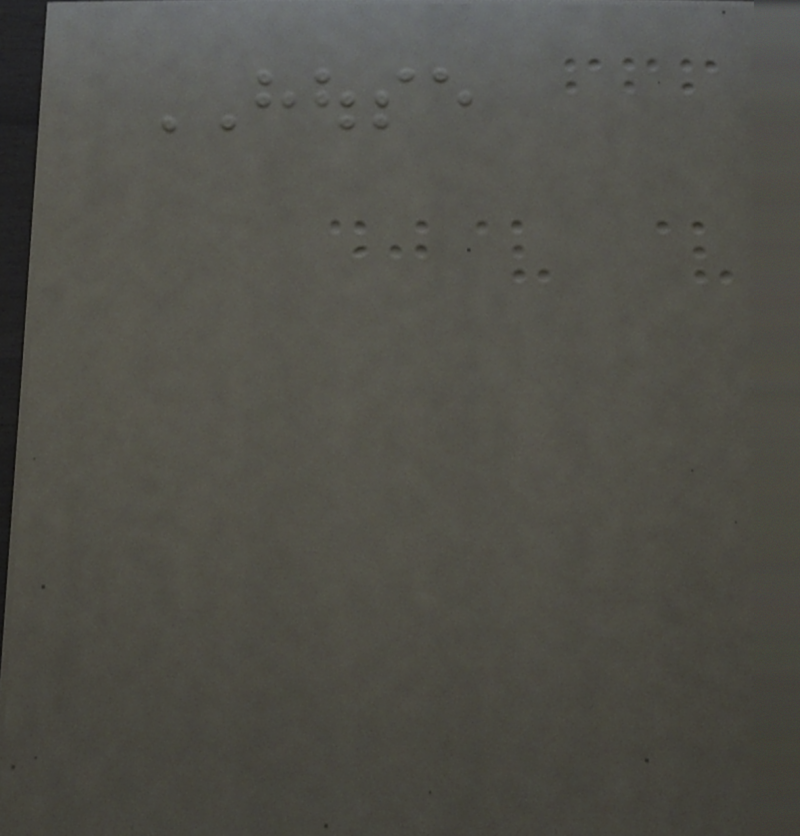HOUSE
